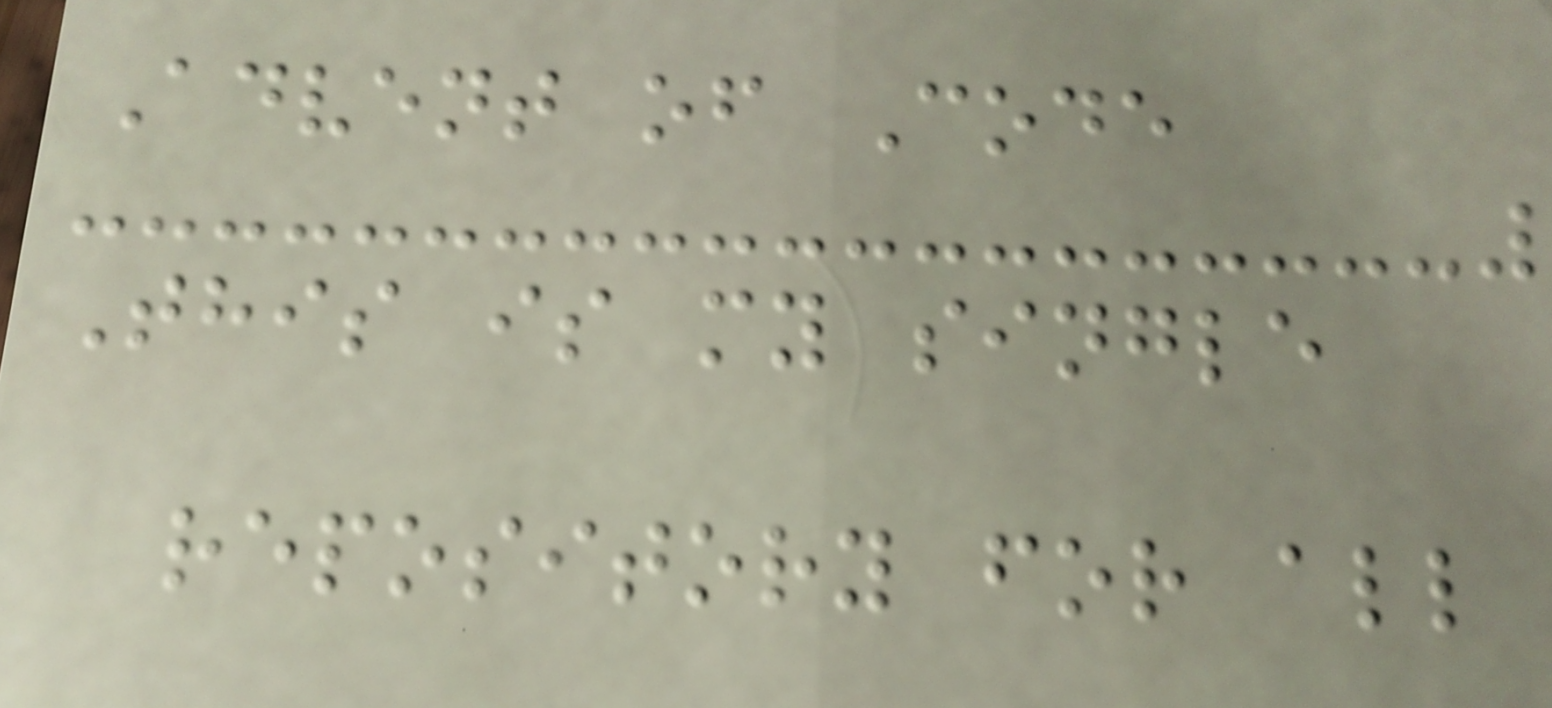Advent of Code
This is my single
repository for all
